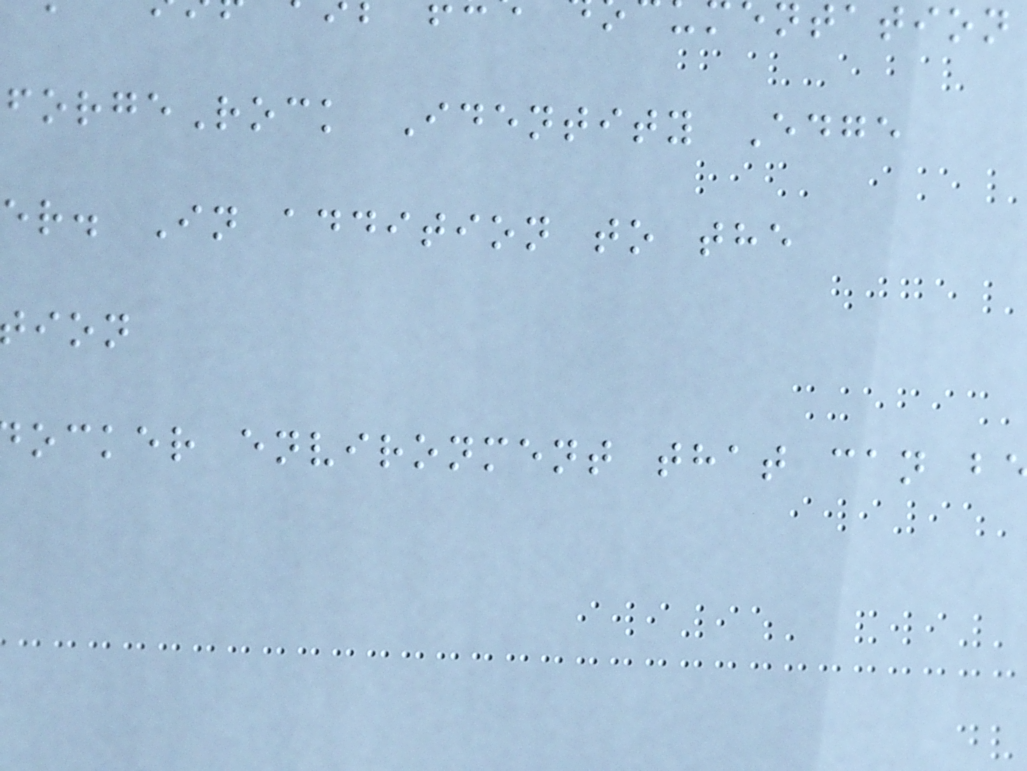orgeRock Identity Edge
er. In addition to the
ocker environment that can b
